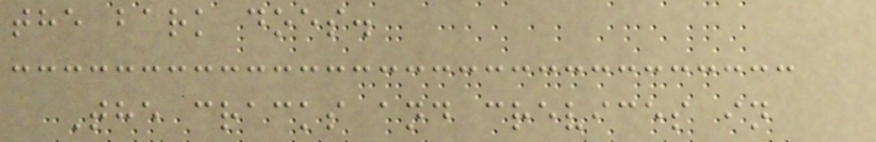the bark does.
The cracks and crevices in
